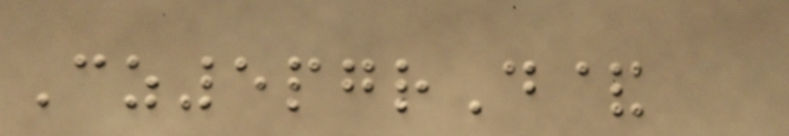Cz5pgrD&
